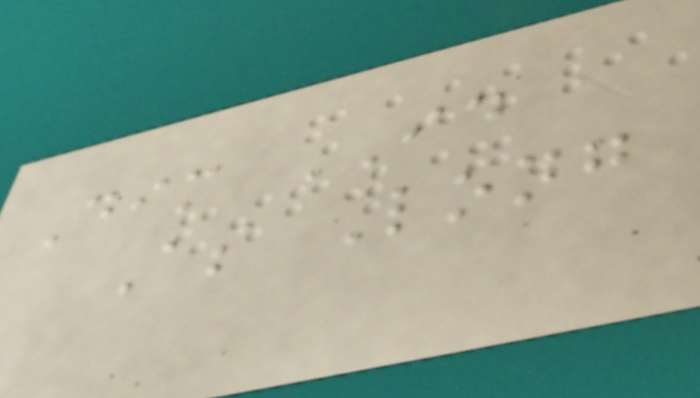Dim ID
As Long
